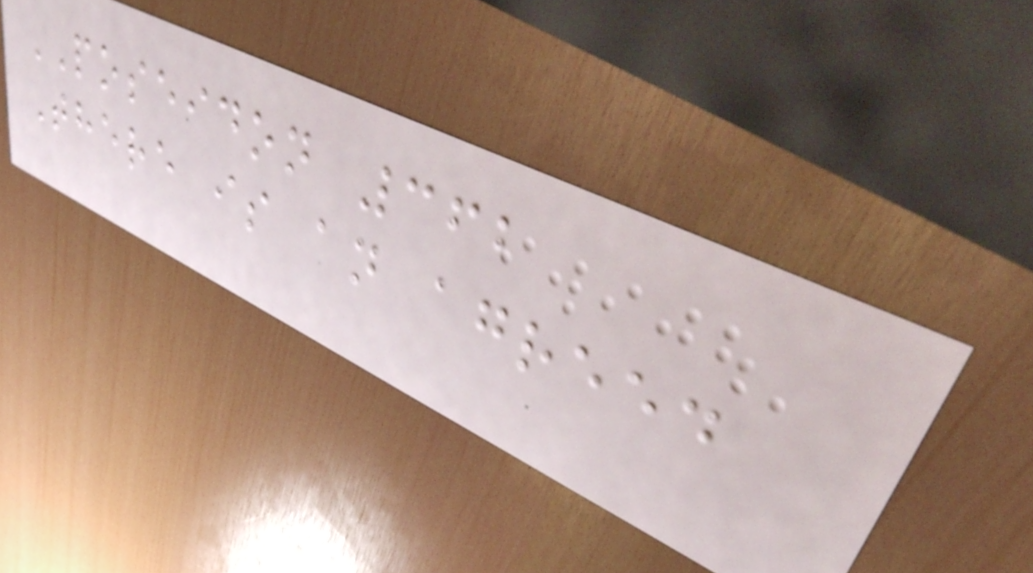POSEIDON 362
There is an agreed
